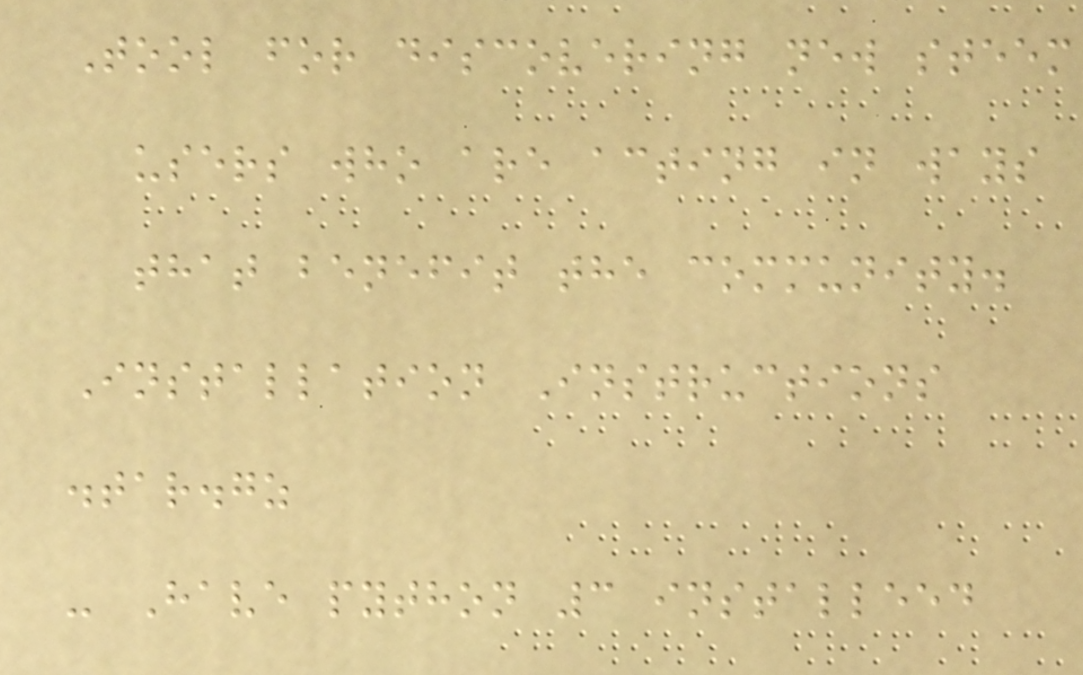Tool for discovering new steem
users who are acting in ways
that benefit the community.
Installation Instructions
.tar.gz
- Have python 3 installeed
